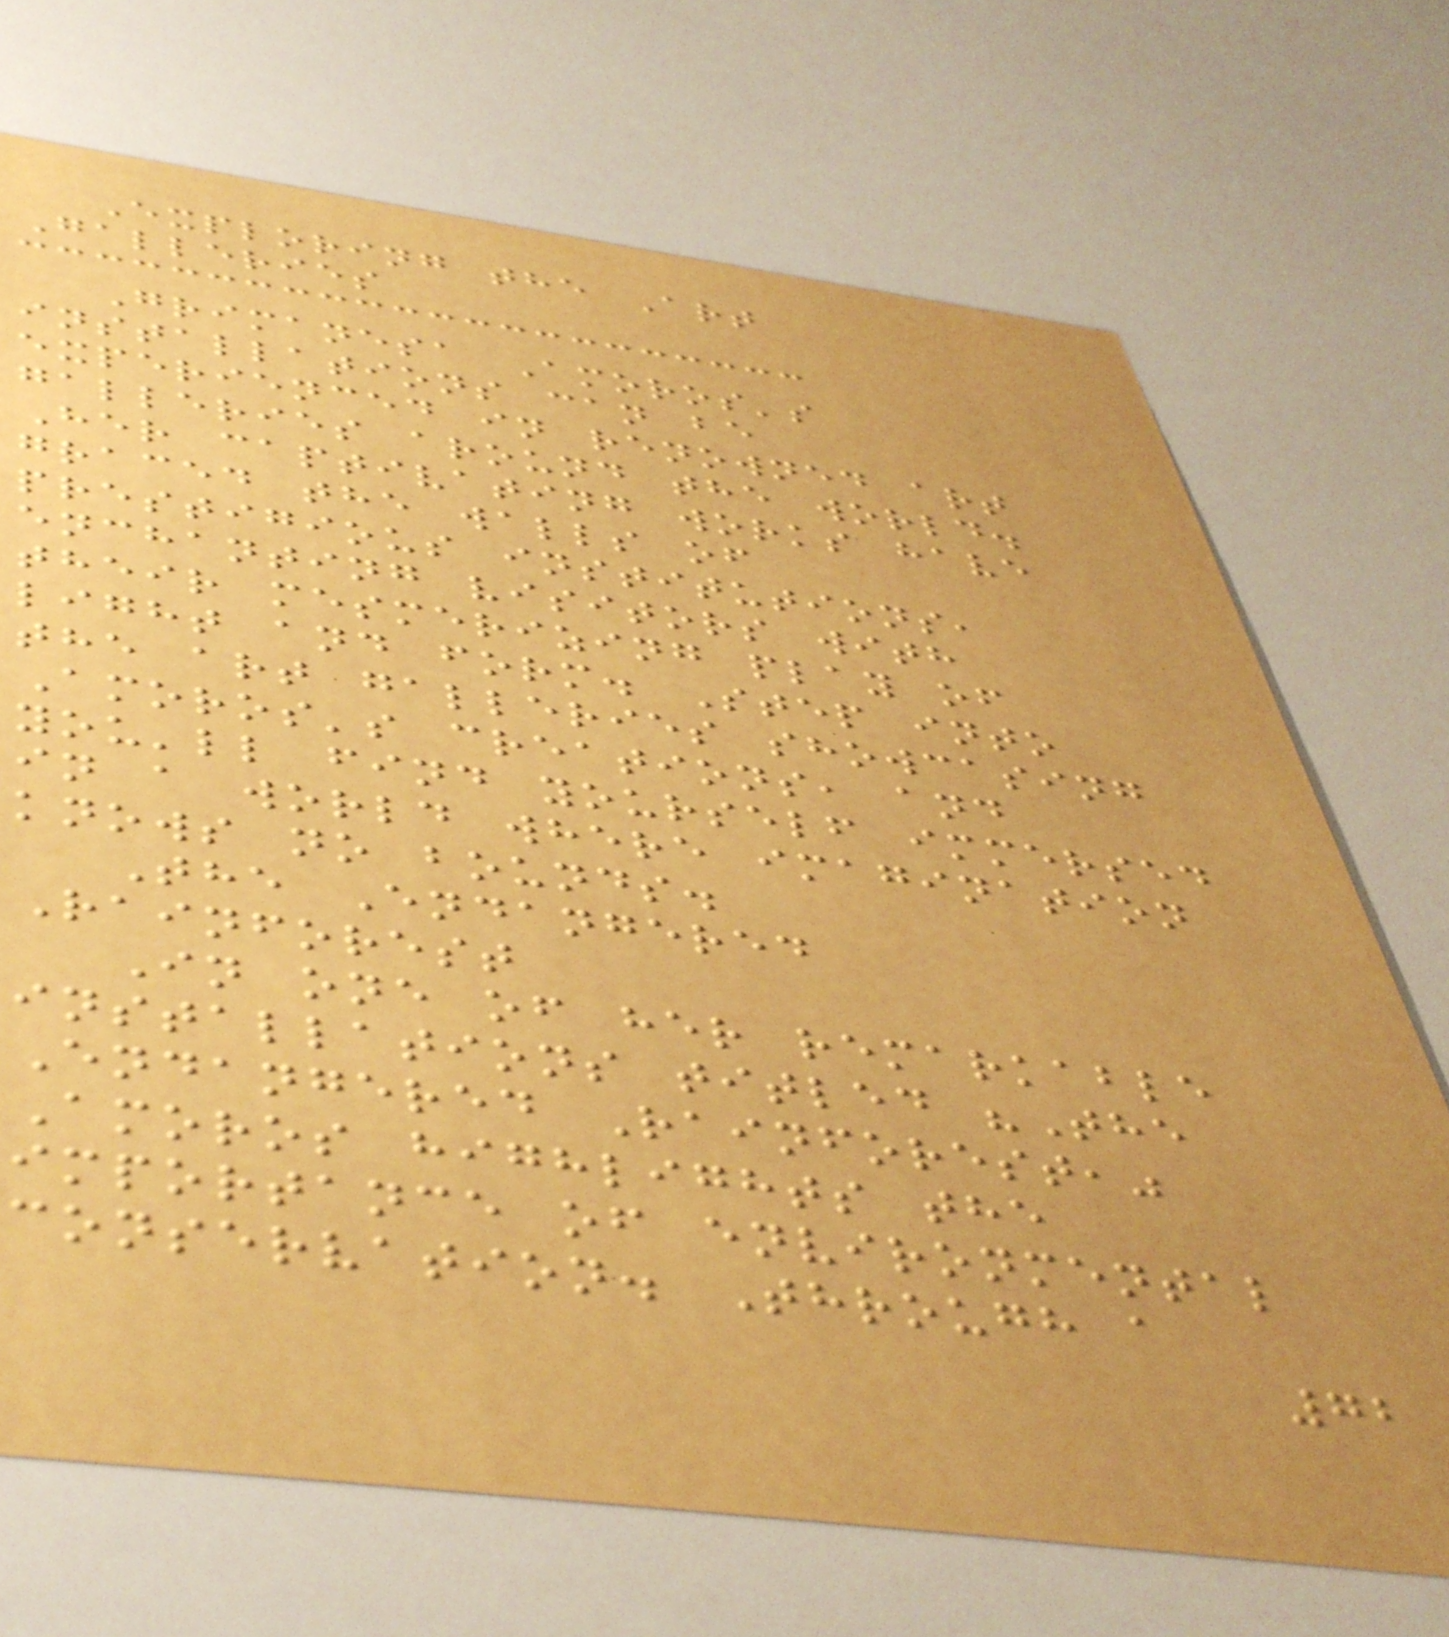Exploring the Art
Galleries
Grimanesa Amoros's
installations can be
experienced in renowned art
galleries around the world.
Her captivating works have
graced the walls of
prestigious institutions,
enchanting visitors with
their mesmerizing play of
light and form. Step into
the art galleries showcasing
Amoros's creations, and
you'll find yourself immersed
in a world where imagination
knows no bounds.
The Endangered
Rainforest
In one of her remarkable
installations titled "The
Endangered Rainforest,"
Amoros highlights the
importance of environmental
conservation. Through a
72
